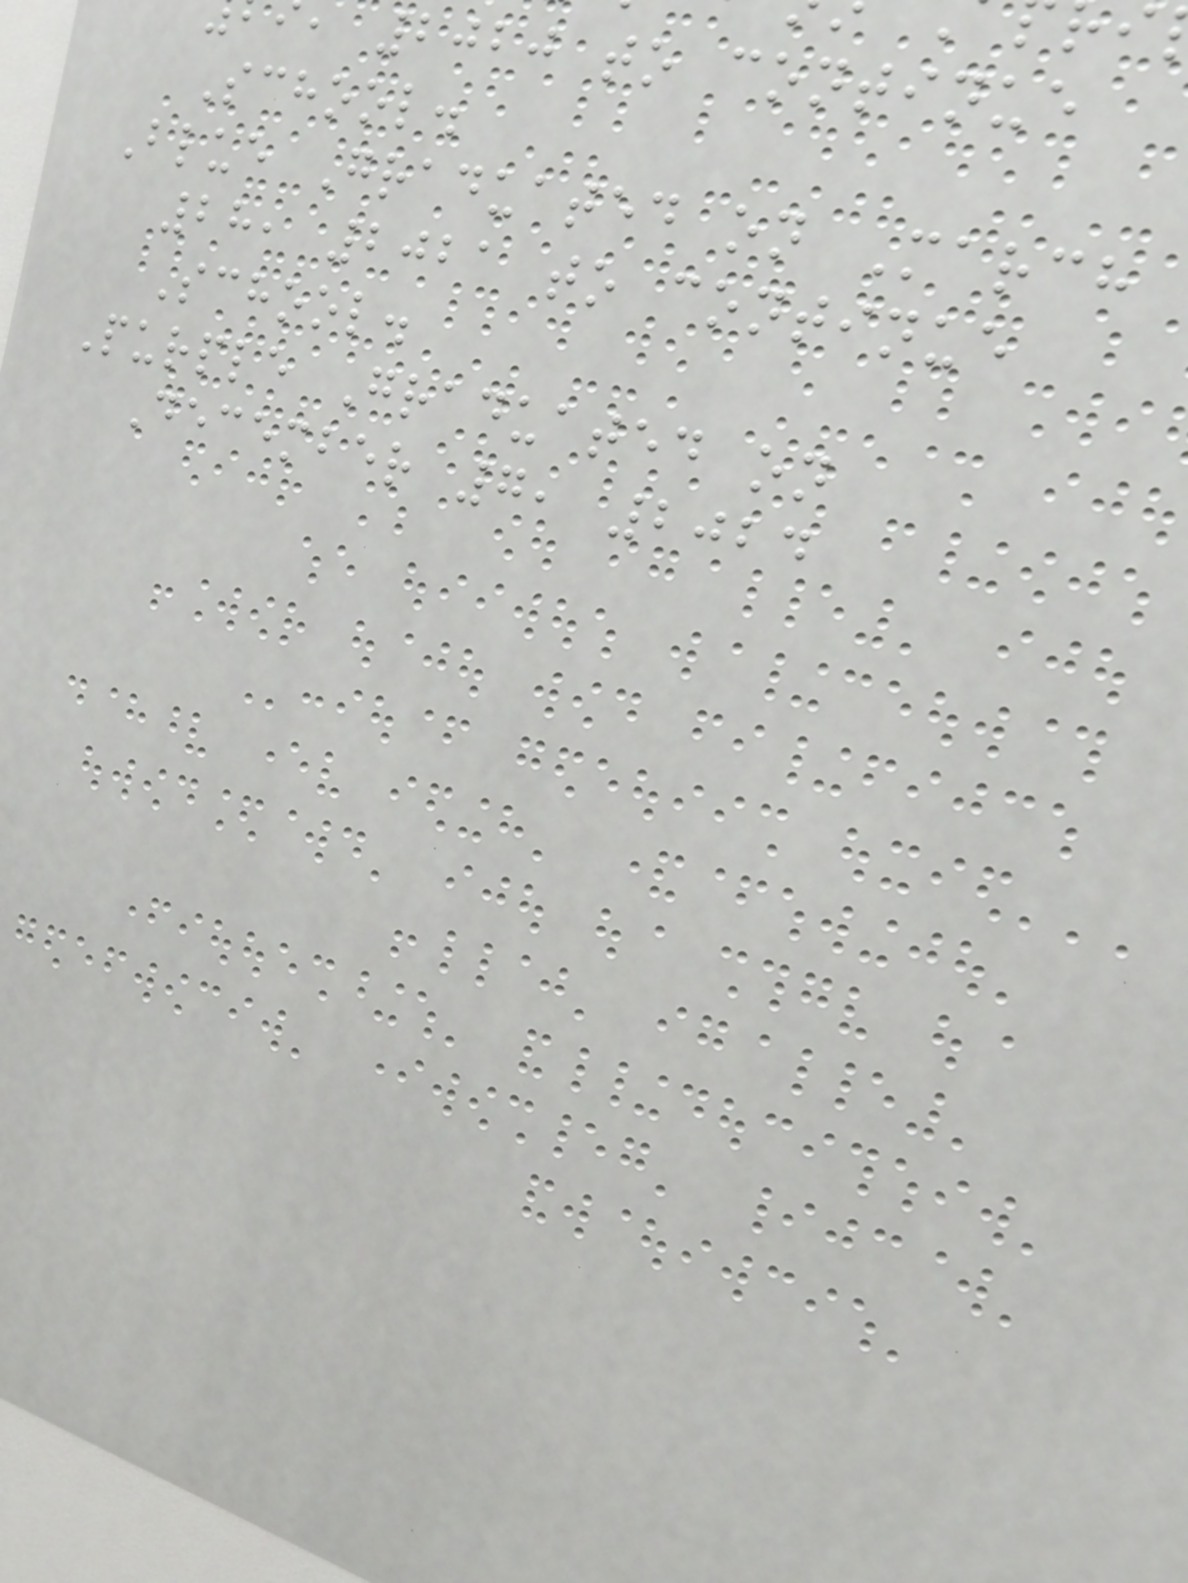, 2020 to continue
School.
Blue Graduated on March
28, 2021 to continue
School.
Purple Graduated on
December 7, 2024
